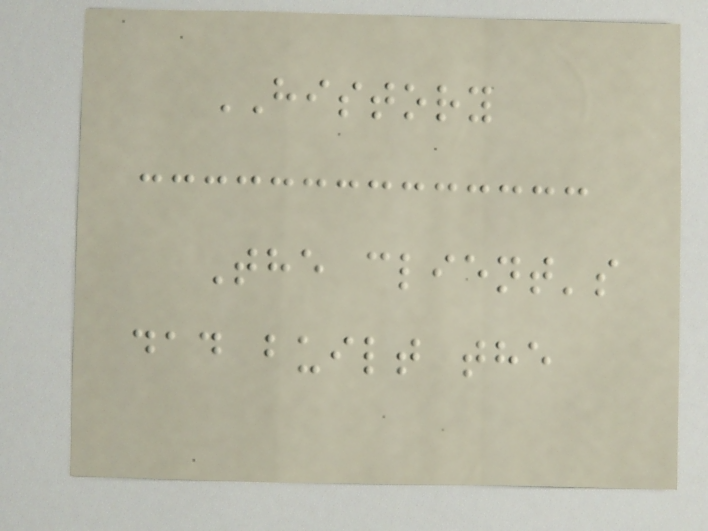HISTORY
The client's
dad built the
